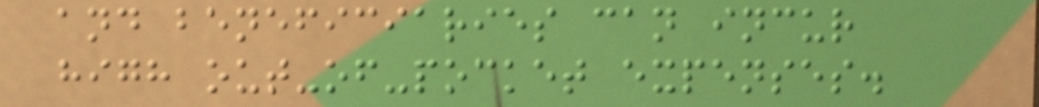and beneficiaries can incur
high out-of-pocket expenses.
